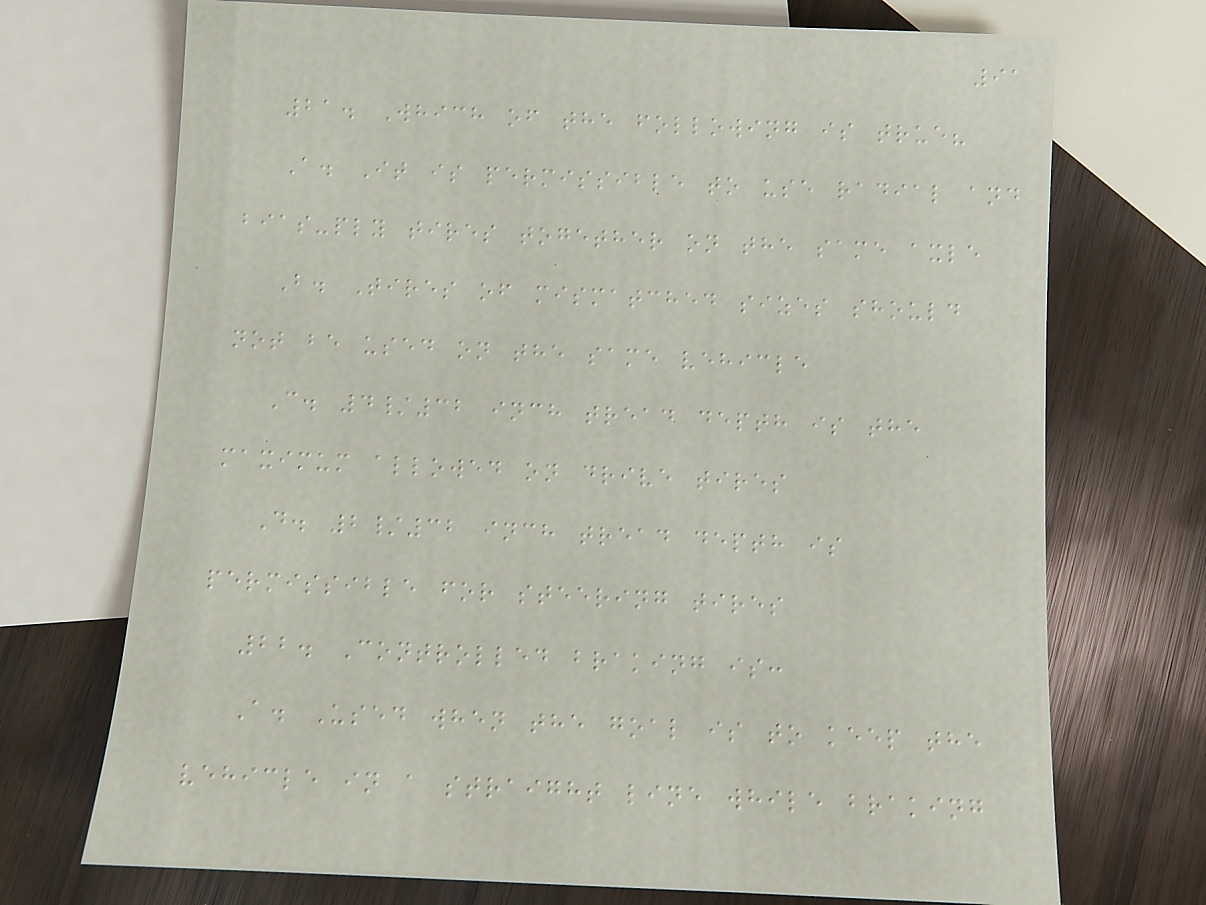91
21. Which of the following is true?
A. It is permissible to use radial and
bias-ply tires together on the same axle
B. Tires of mismatched sizes should
not be used on the same vehicle
C. 4/32 inch tread depth is the
maximum allowed on drive tires
D. 2/32 inch tread depth is
permissible for steering tires
22. Controlled braking is:
A. Used when the goal is to keep the
vehicle in a straight line while braking
